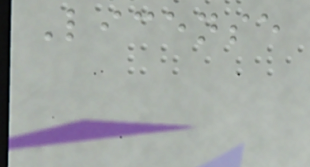License
